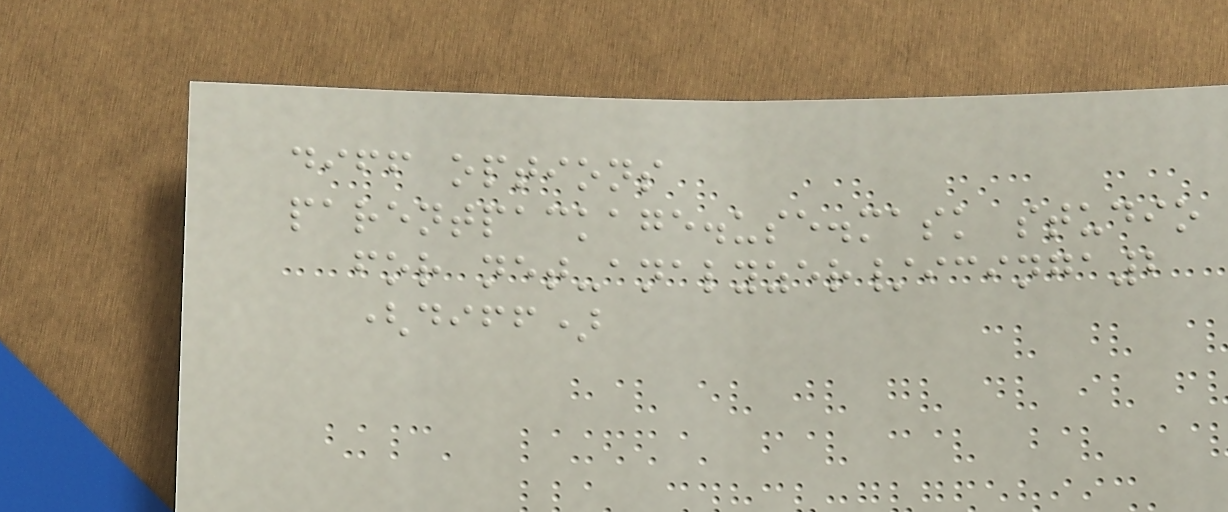diff options
parentpackage.use.mask studio
for net-analyzer/icinga2
(diff)
